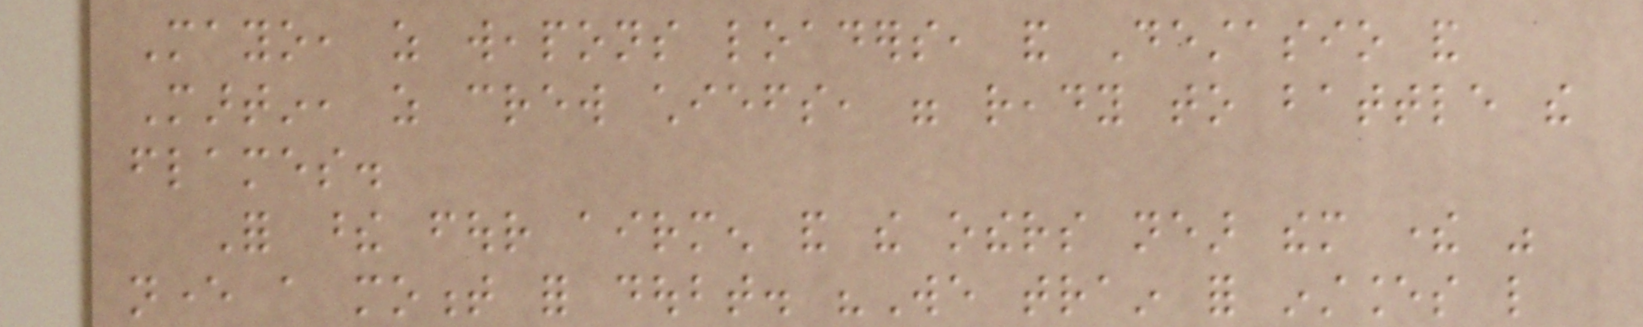Mayo, as weapons loaders, and Destasio and
Martin, as crew chiefs, were ready to battle the
flames.
For these four airmen and the others near them there was
never a moment for doubt. "We train for instances like
